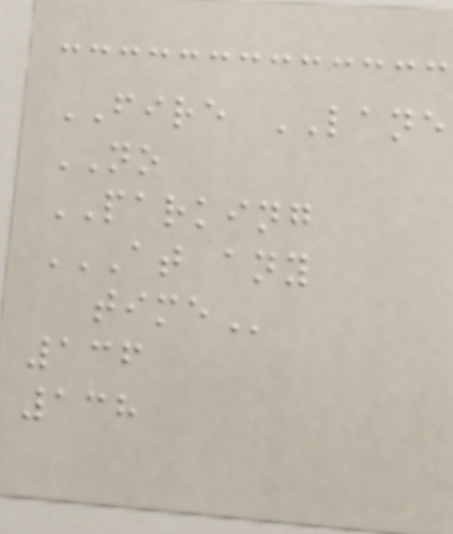FIRE LANE
NO
PARKING
AT ANY
TIME
136
138
